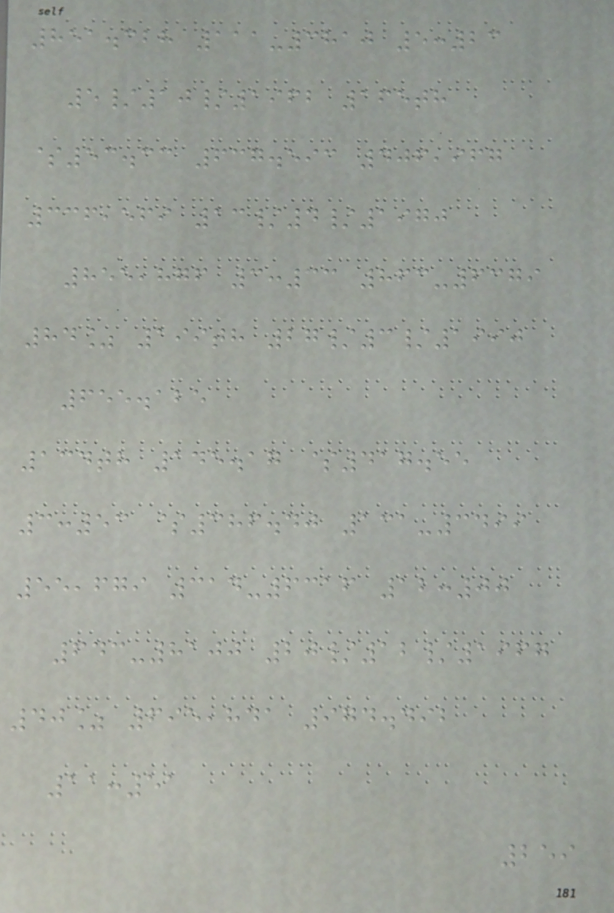851.328 111-3810 5:23
5/10/1962 165th
$53.33 637.593 406,967
336,569 13/4/1970
855,876 3:33 863-6379
84% 199th 27/3/1990
655.125
134th 145.17 $417.55
3:53 $386.40 131-3499
55,679 314-6316 12:00
643-8100 20/12/1967
40% 695,841 974.492
11:51
259
